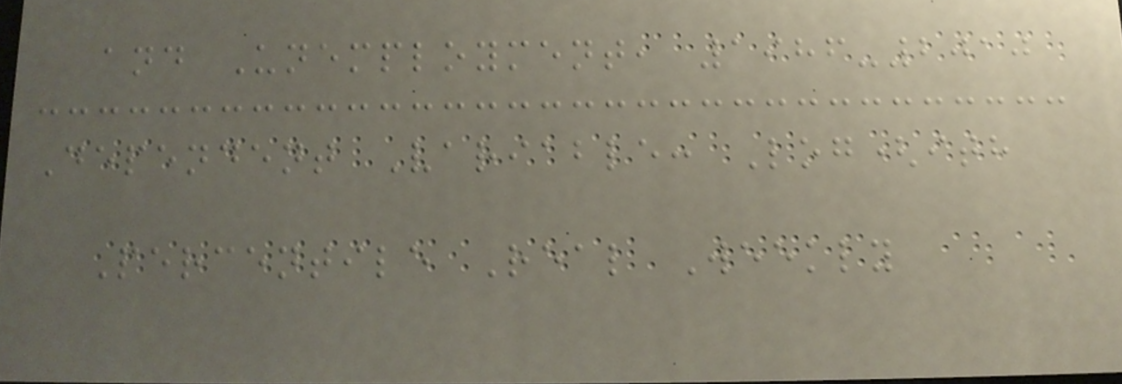and Unemployment, 1986-2010
Dependent Variable: Log(ith
Percentile Real Weekly
